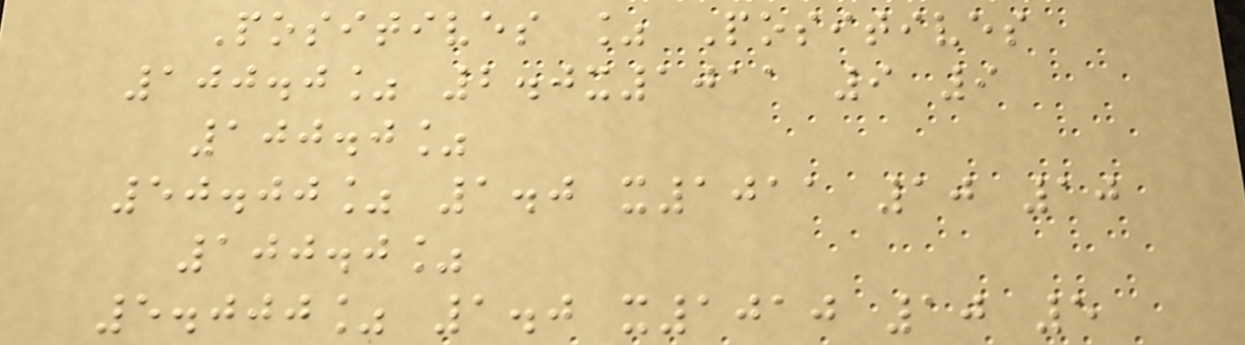Positives % Positives
100.0% 2.0x1011 9 9
100.0%
50.00% 1.0 x1011 10 10
100.0%
5.000% 1.0 x1010 10 5
